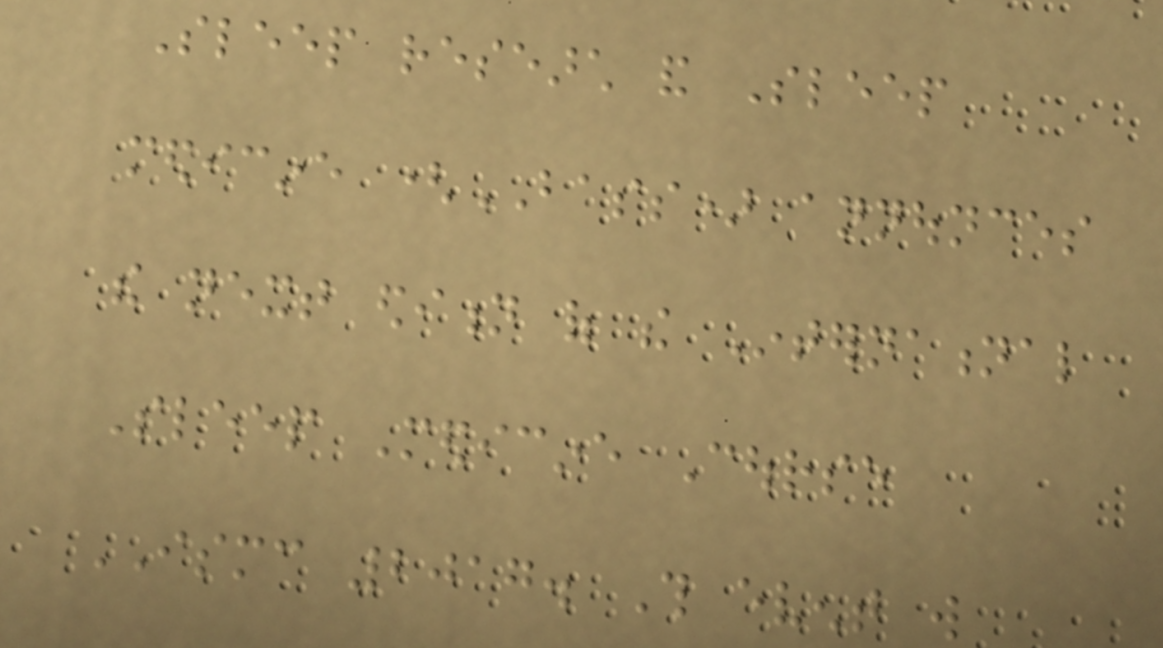Sleep research and Sleep
medicine (BASS) announces
the next edition of the International
Sleep Medicine Course
ISMC 2017. This event will
